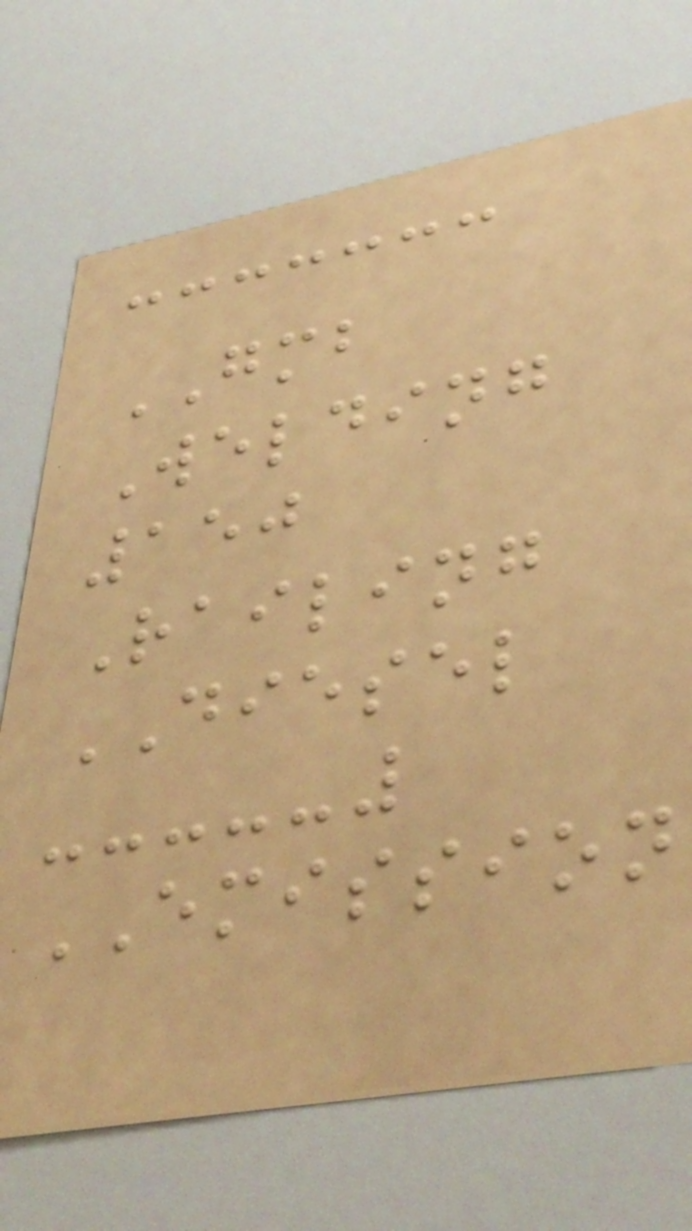GMB
Welding
150
Railing
DIESEL
EMISSION
